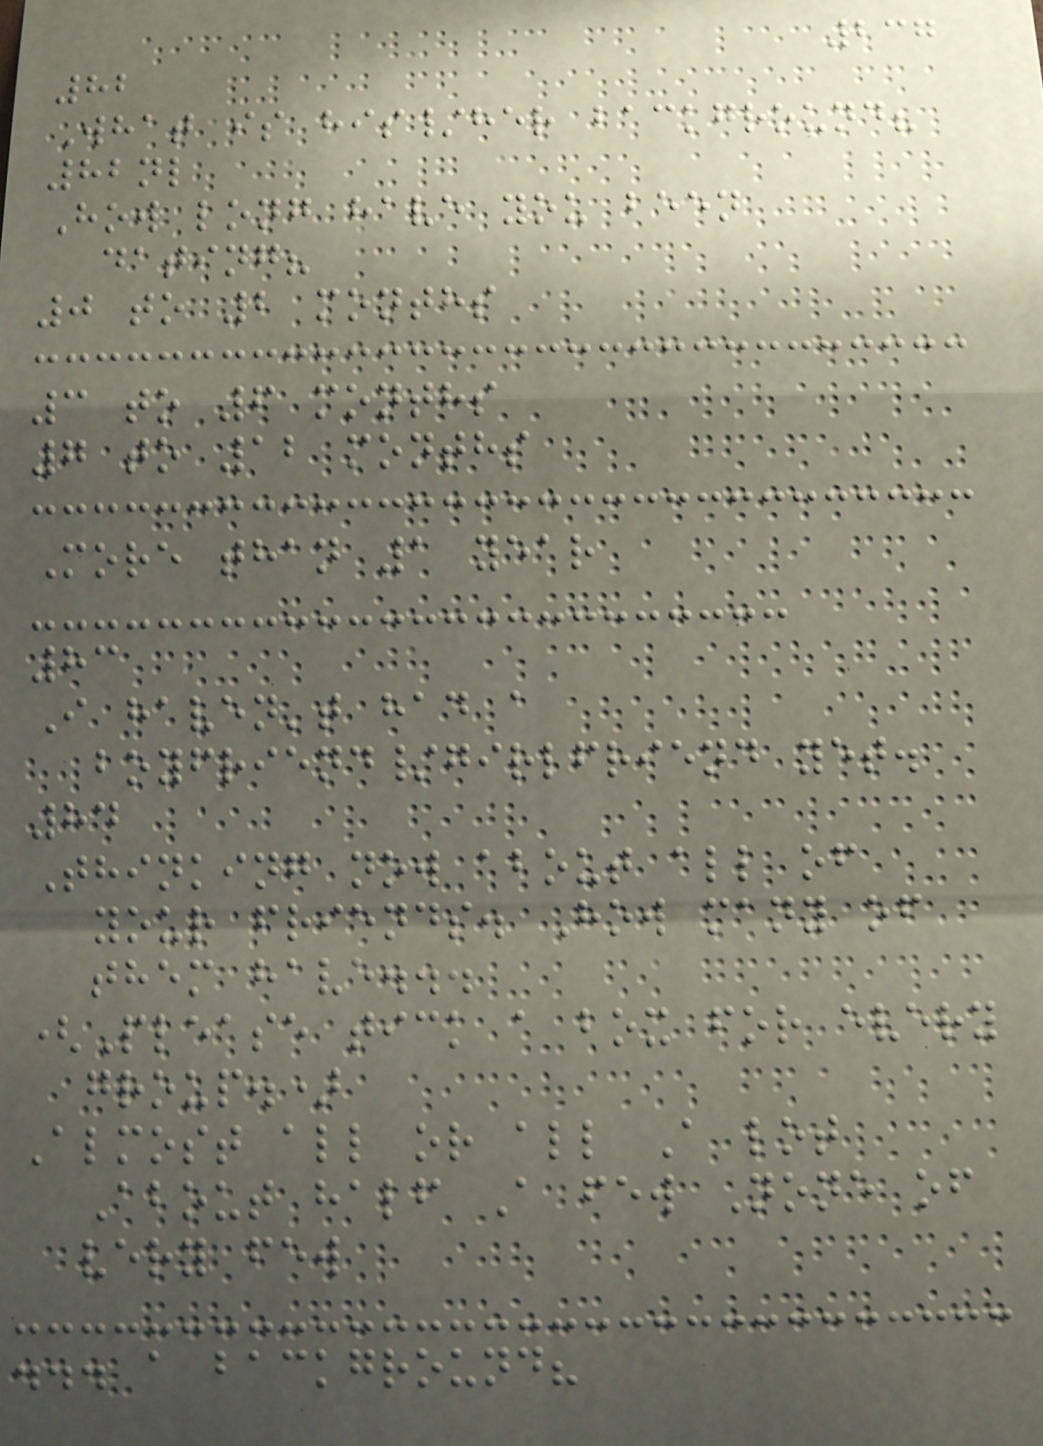237
82
What is his/her background?
82nl
How long have you been
dating?
0 to 2 months
3 to 6 months
7 to 12 months
More than 1 year
83
I haven't had a
boyfriend/girlfriend yet.
84
Thinking now about all of
your friends. How many of
them have...
(Please tick a box for every
group.)
Almost all or all A lot
About half A few None of
very few
... a background?
